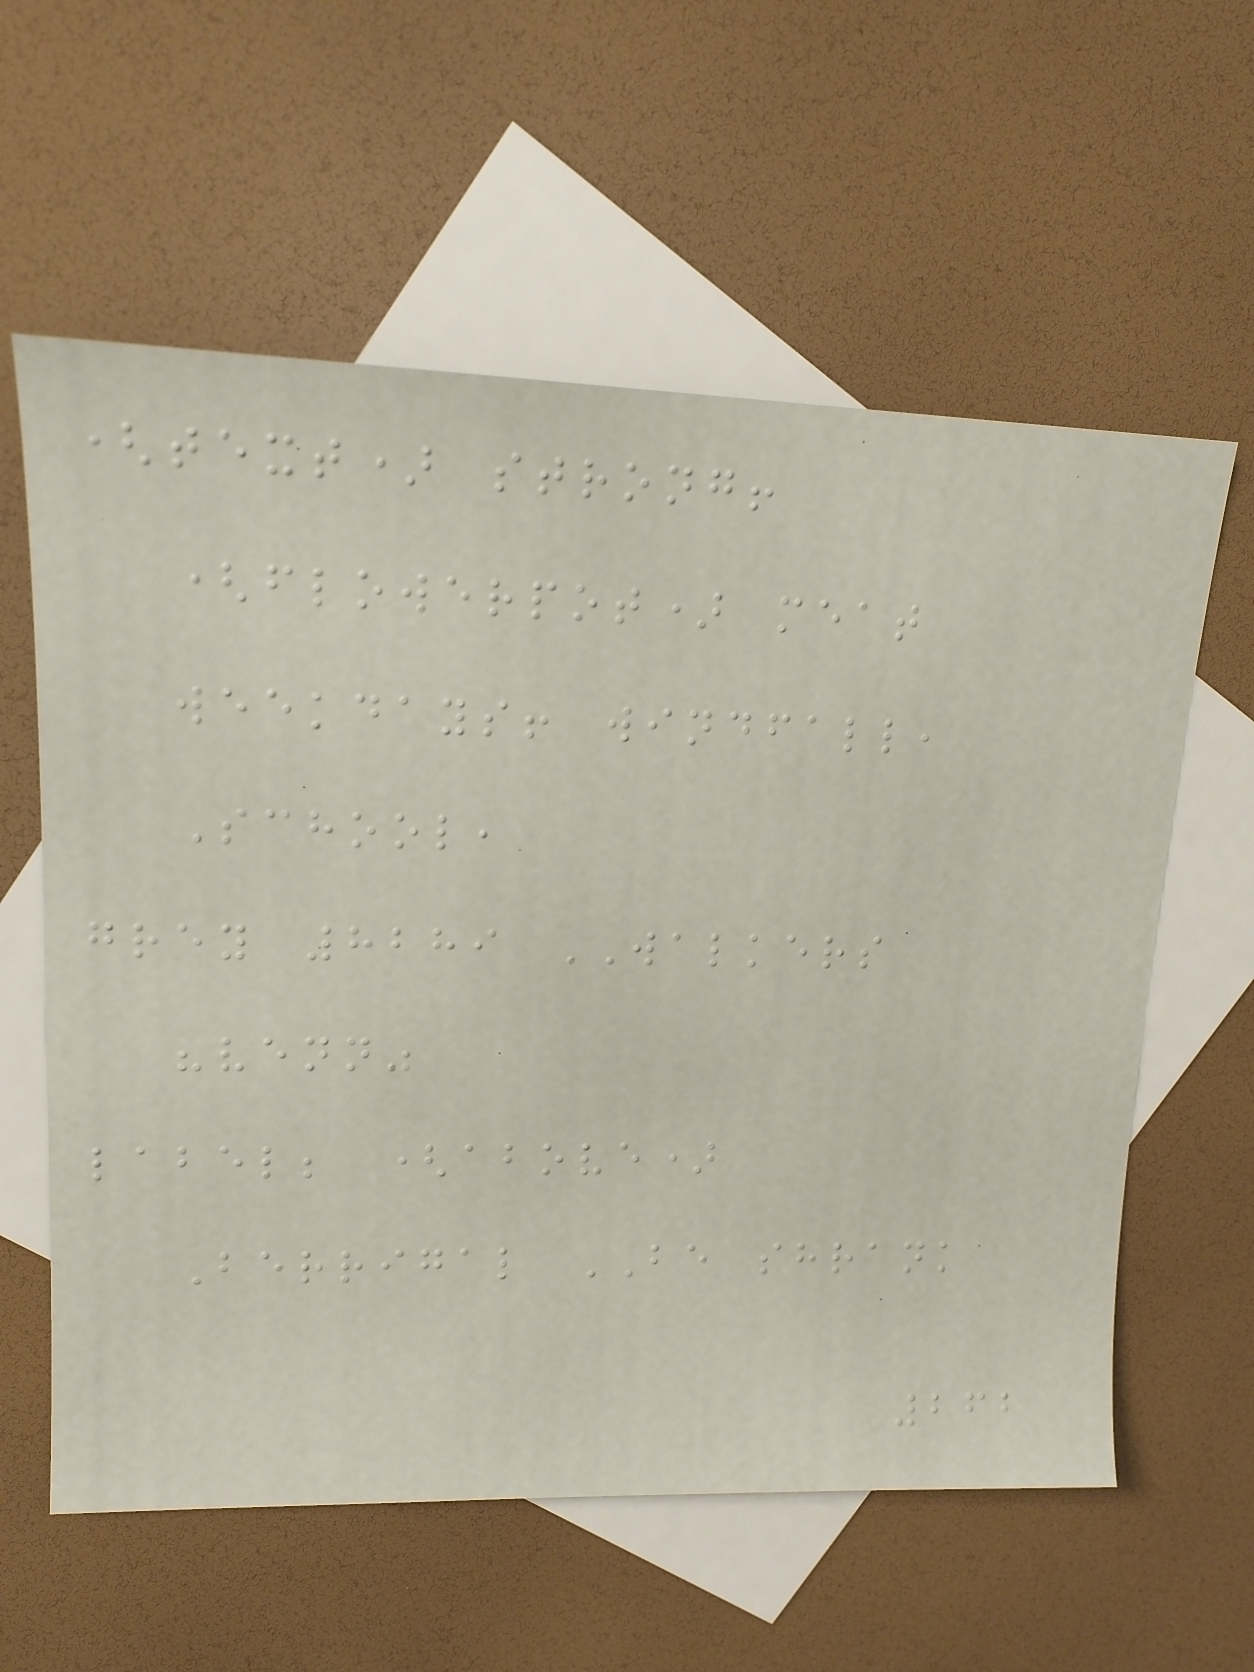(text) strong!
(flowerpot) meat
weekdays! windfall,
School,
grey 8289 WALKERS
"venn"
label; (above)
Berrigal BE shrank
262
